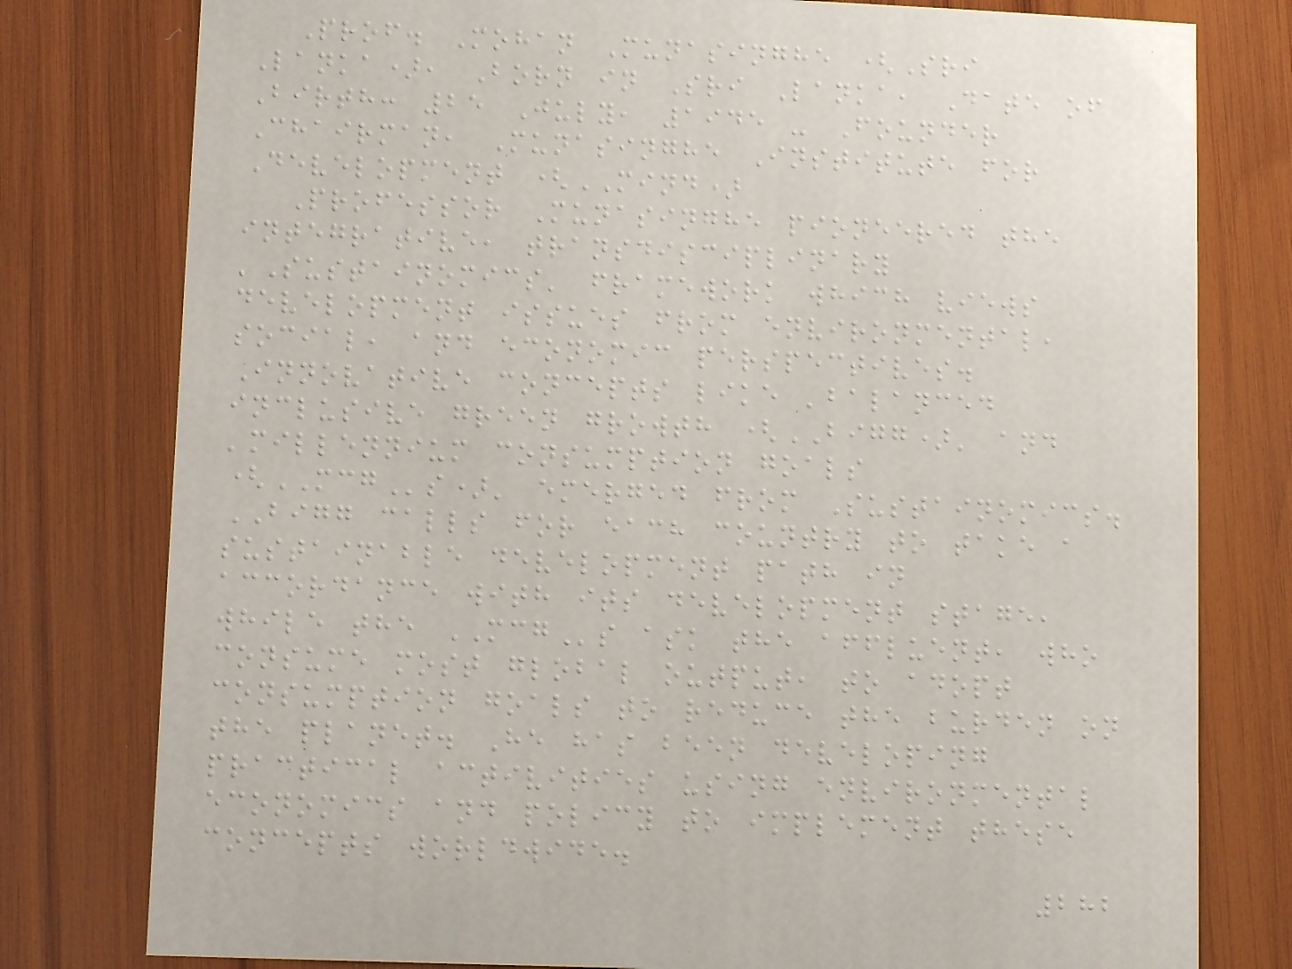Prof. Mohan Munasinghe (Sri
Lanka), Born in Sri Lanka, Date of
Birth: 25 July, 1945 - Founder
Chairman, Munasinghe Institute for
Development (MIND)
Professor Munasinghe pioneered the
integrative, transdisciplinary
'Sustainomics' framework which views
development issues from environmental,
social, and economic perspectives.
Innovative concepts like 'balanced
inclusive green growth (BIGG)' and
'millennium consumption goals
(MCGs)' emerged from Sustainomics.
BIGG calls for each country to take a
sustainable development path in
accordance with its development stage,
while the MCGs ask the affluent, who
consume most global output, to adopt
consumption goals to reduce the burden on
the planet. He has been developing
practical activities using environmental
economics and policy to implement these
concepts worldwide.
282
